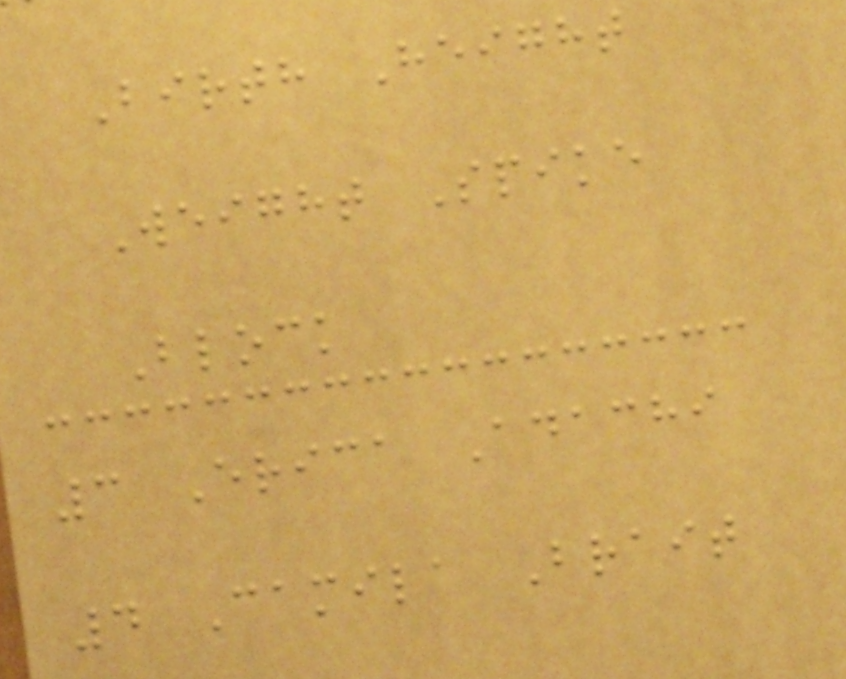Birth Height
Weight Spike
Block
3 Erica Adachi
4 Camila Brait
